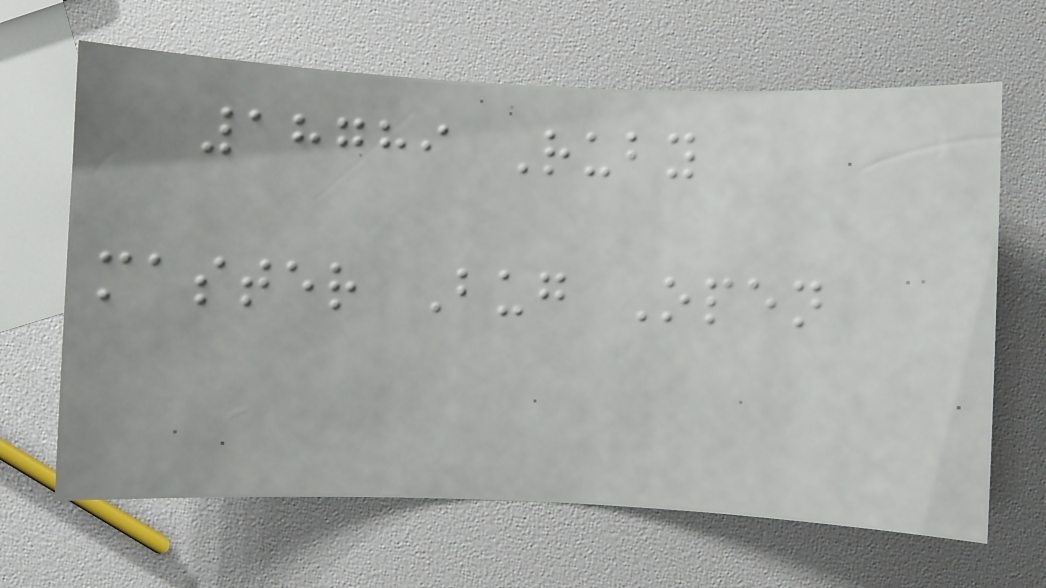18789 Ruby
master Bug Open
